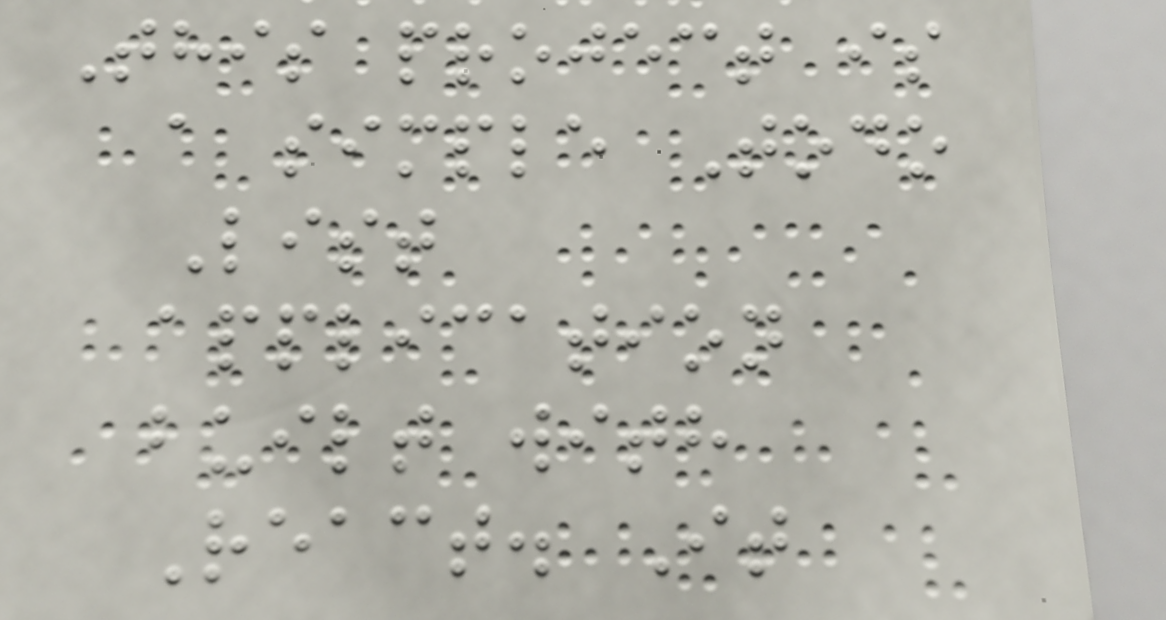This project is
a simple Todo
List
application
built with
React. It
